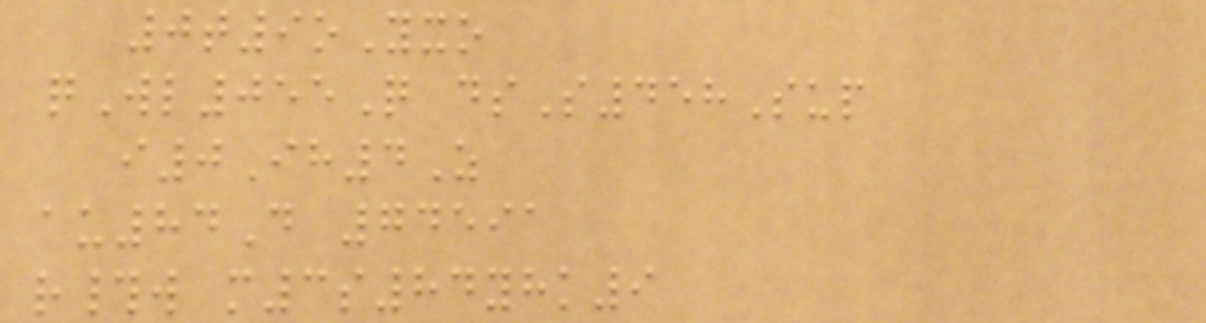0t9oYxo
qWl055Q dsS458Sup
i0Ih4Z
au84D 74591
r#w m3s84yhk9
